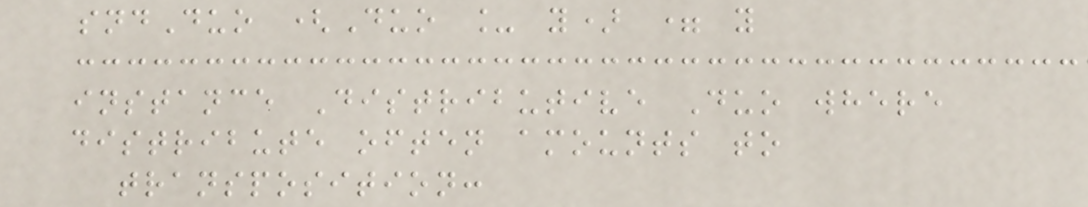sndDuo (Duo _ y) = y
instance Distributive Duo where
distribute often amounts to
transposition:
